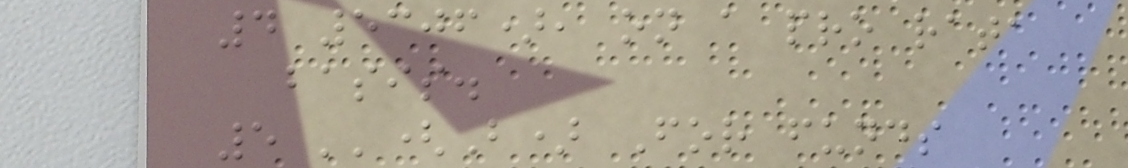4 5306), on a pro rata
basis.
5 ''(B) For funds
